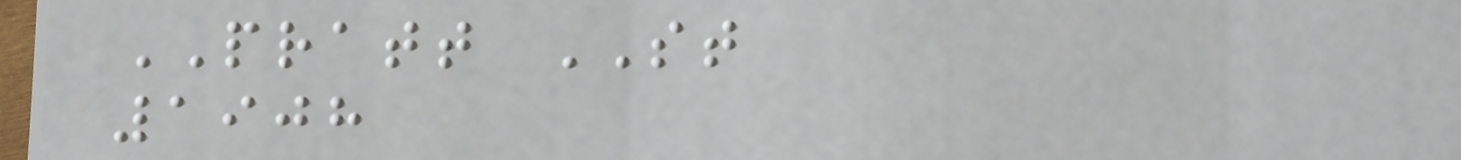PRATT ST
1908
